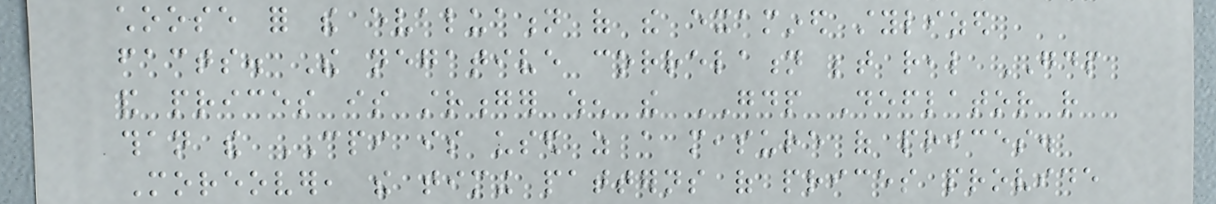choose for the evaluation of the examined stylized
facts. The negative correlation between real GDP
and prices is stronger when the GDP Deflator rather
than the CPI is used as a measure of prices.
Moreover, the timing patterns of prices provide
